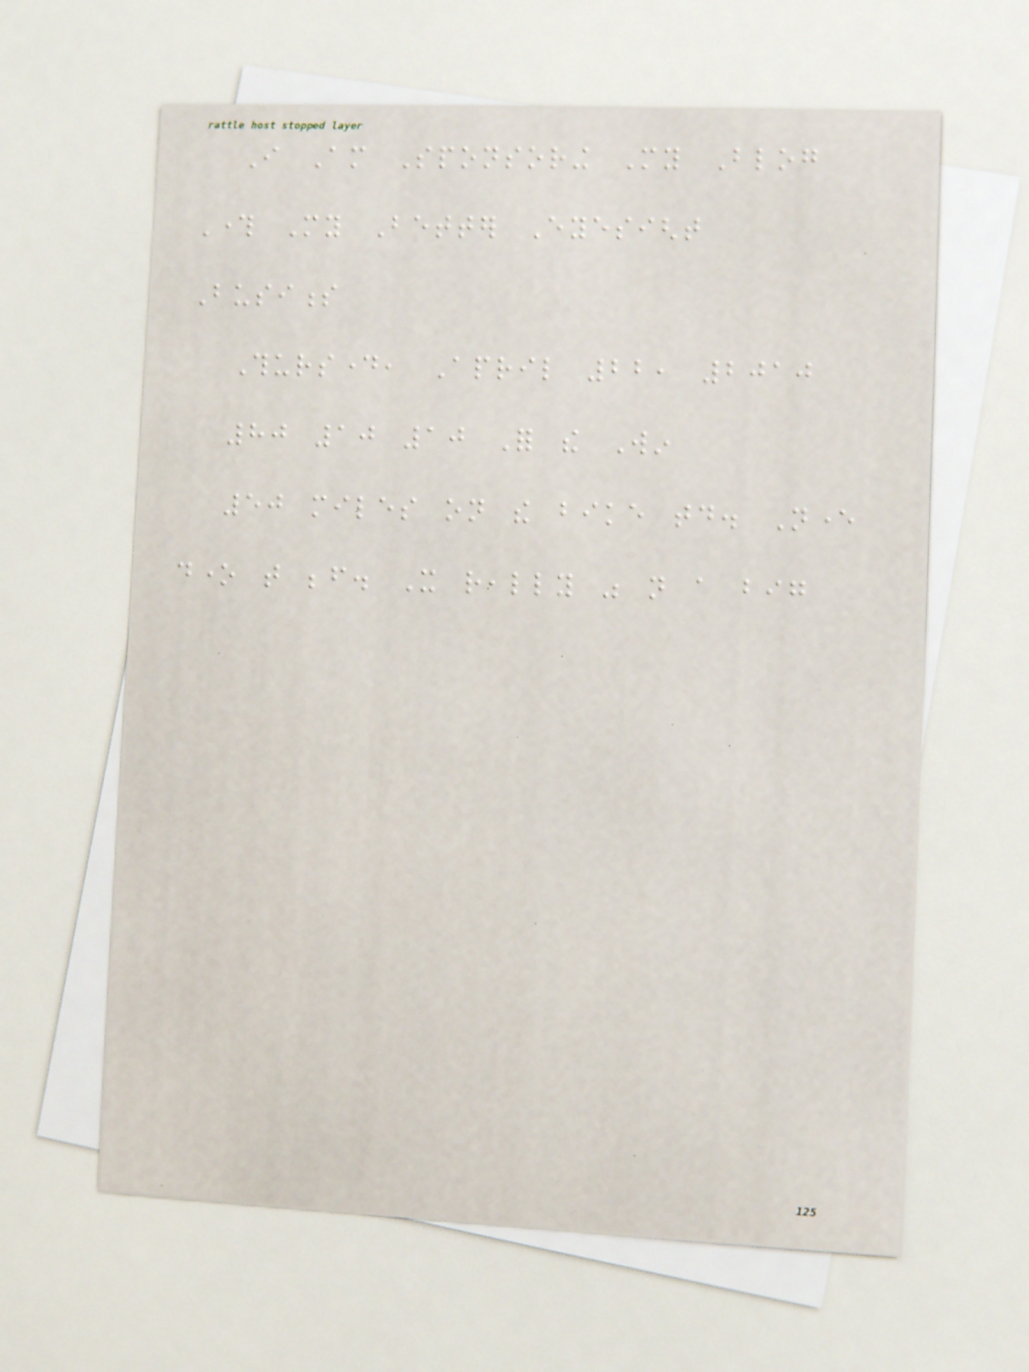I Am Sponsoring My Blog
Through My Better Eyesight
Business
Thursday, April 22, 2010
80 10 10 For the Win
50 miles on the bike today. Never
done that before. It really was not a big
